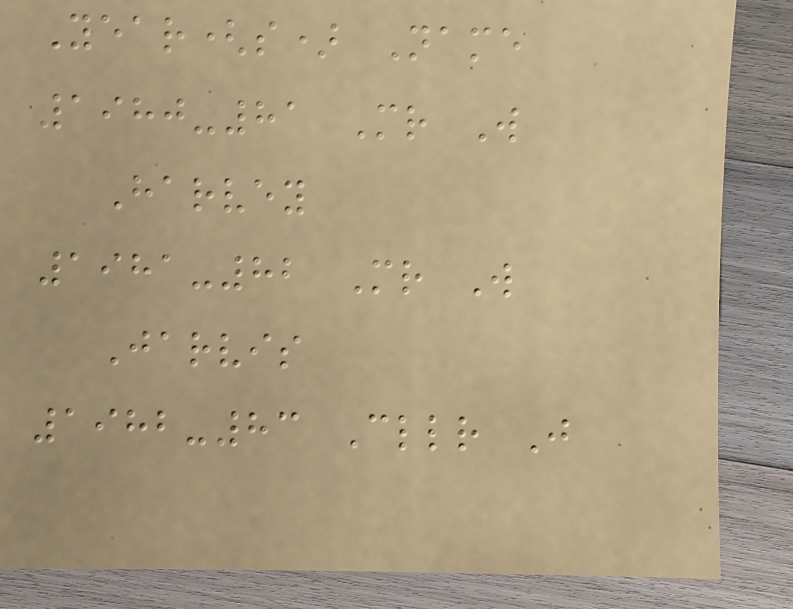Year(s) Name
1980-81 Mr W
Harvey
1981-82 Mr W
Jarvis
1982-83 Cllr J
